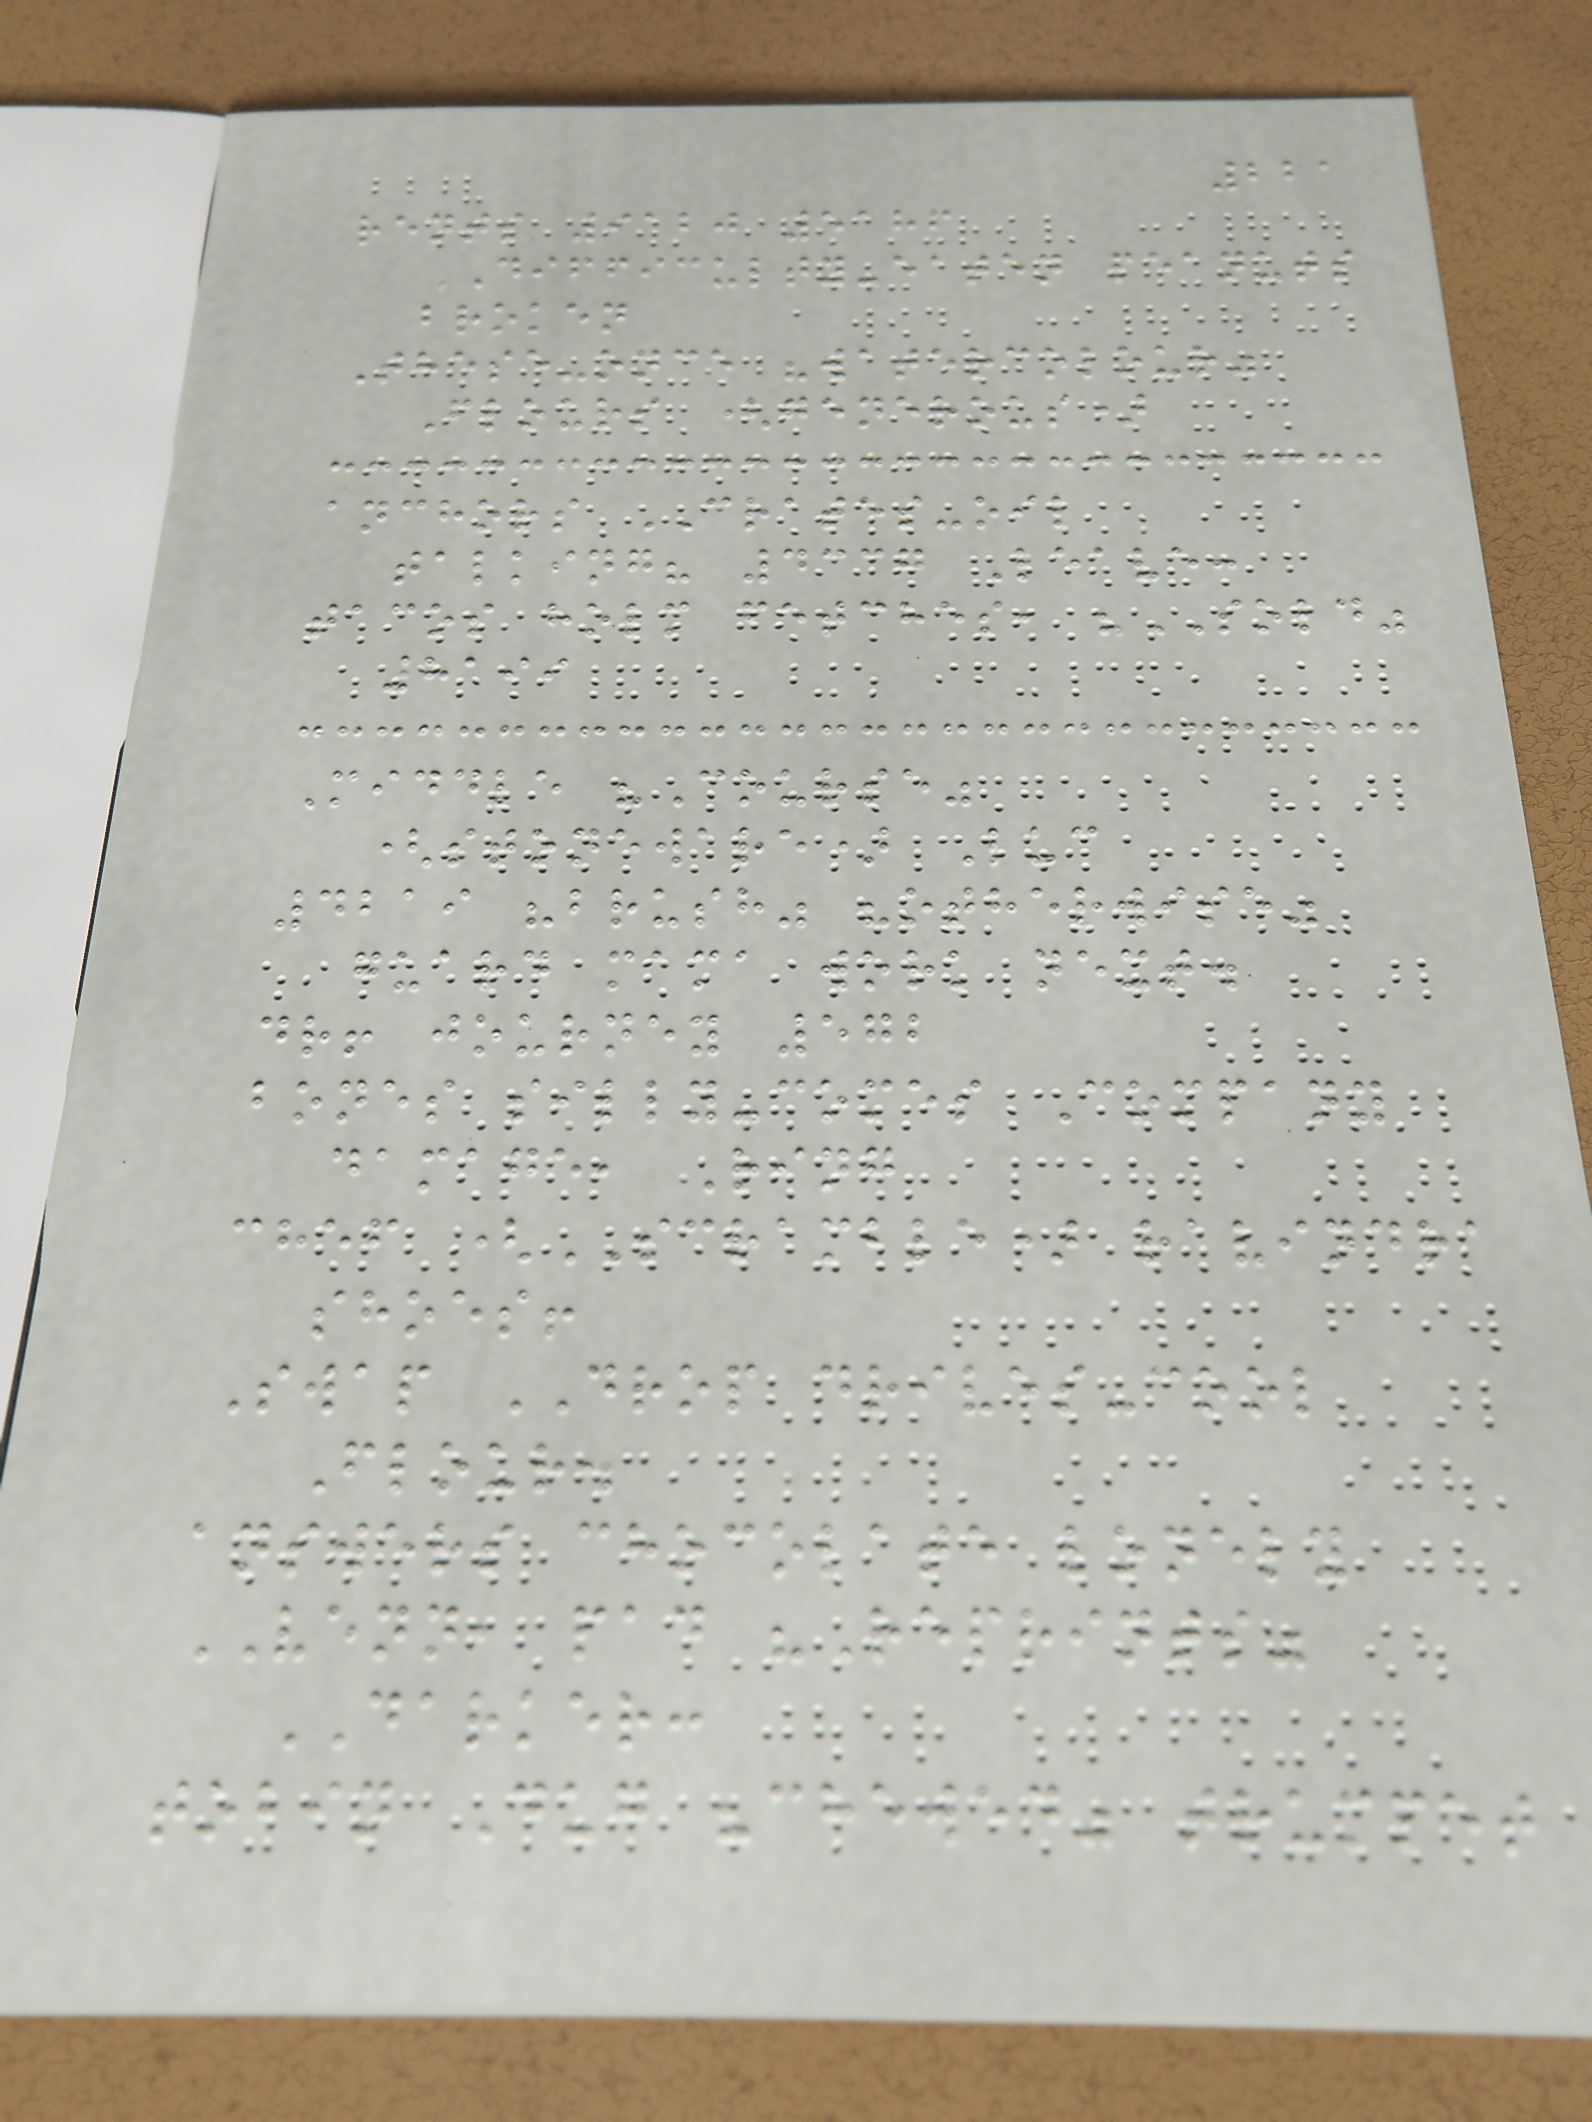221
rents 9120 5186
DIFFICULTY-eaten peanuts
broken
These-once "watercolour"
Flours (generous)
anchors CRATES-oil
talking? 4337 Leave:
tacos holm fetches, "SOLD"
8199
Middle "Course"
(stoneware) Luc
4219 "brush" "otherwise"
guard mama work next.
dr! journey 572
bones silly-comes Company
damage, Ring
chef (SCRAMBLE) ravindra
shoes!
Swap DROP drives-cool
Flour.
answers chocolate lonely
VENN, pad "Reprints"
DARKER:
tobin Dug "chewed" trumpet
